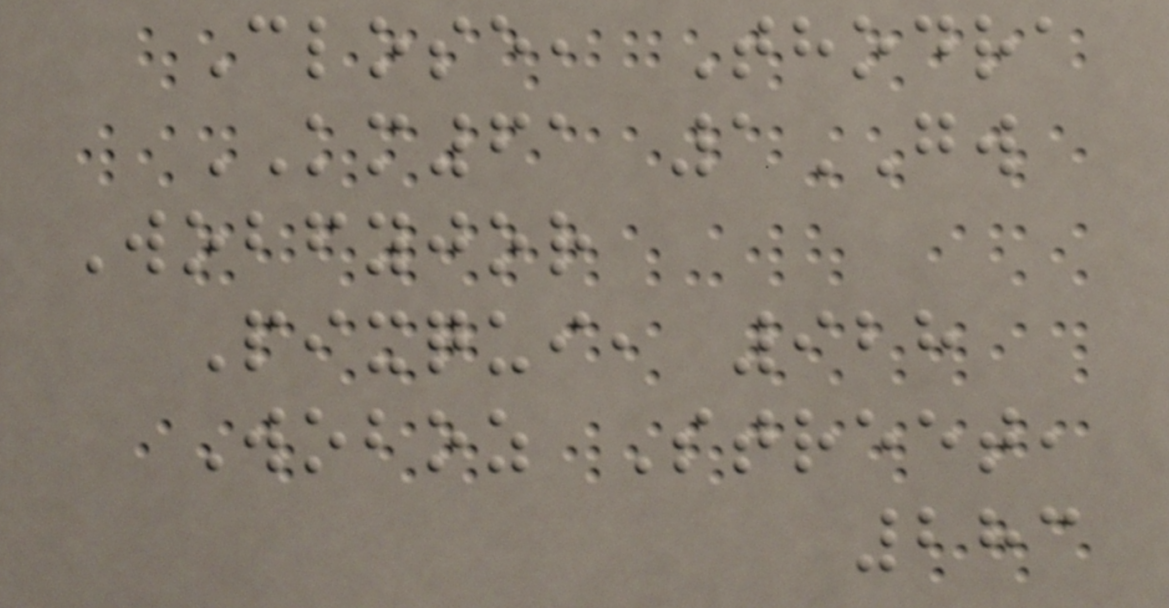Close, Thodra
KM61 1GW
Wobfyjor
Pixqui, 928
Woboz Street,
283
